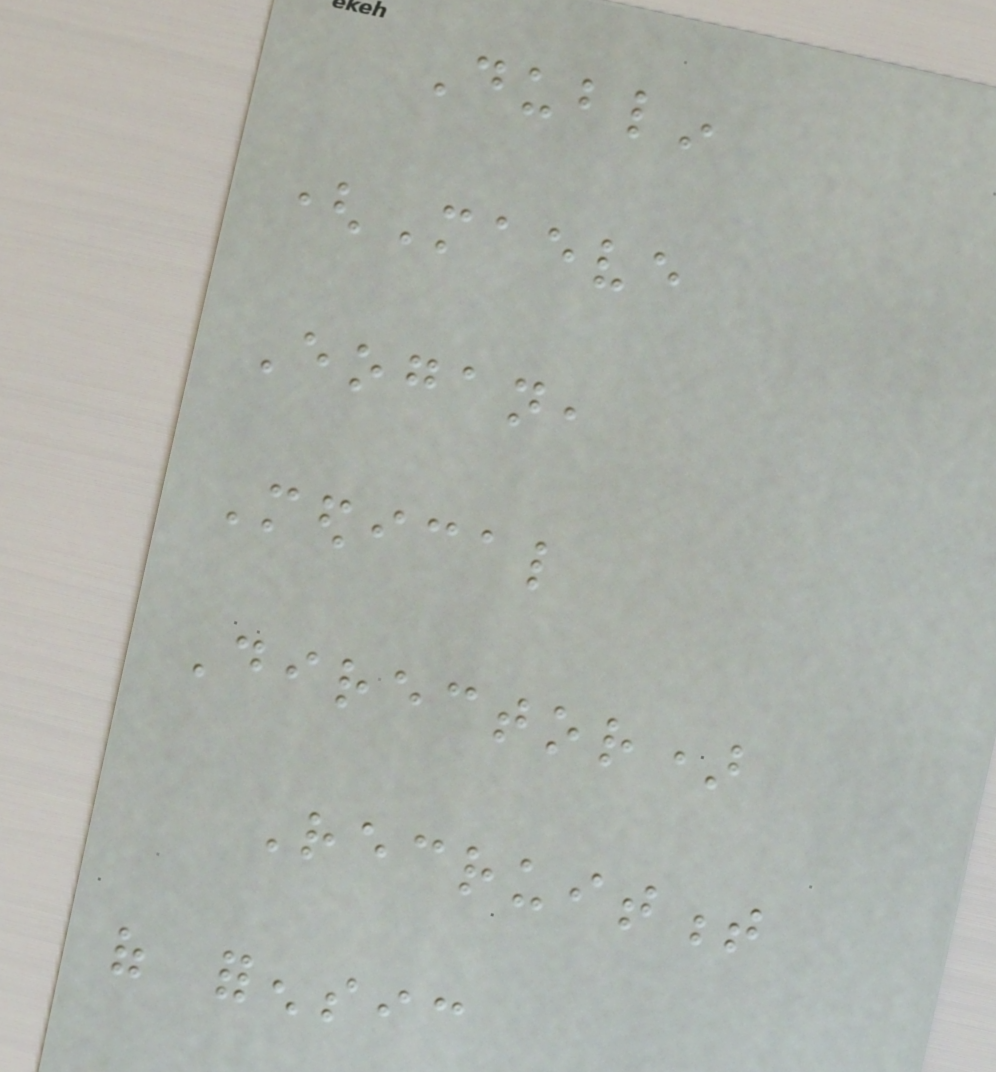Dublin
(Maeve
Eogan,
Medical
Director)
Recruitment
of forensic
